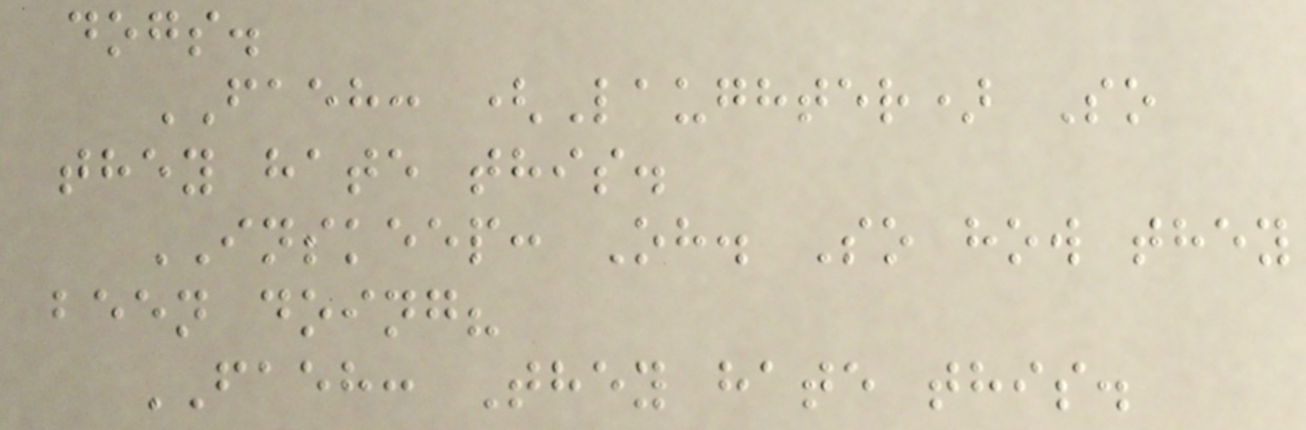dogs.
FAEH: (Laughter) So
they hate this.
INSKEEP: Oh. So how they
been doing?
FAEH: They hate this.
